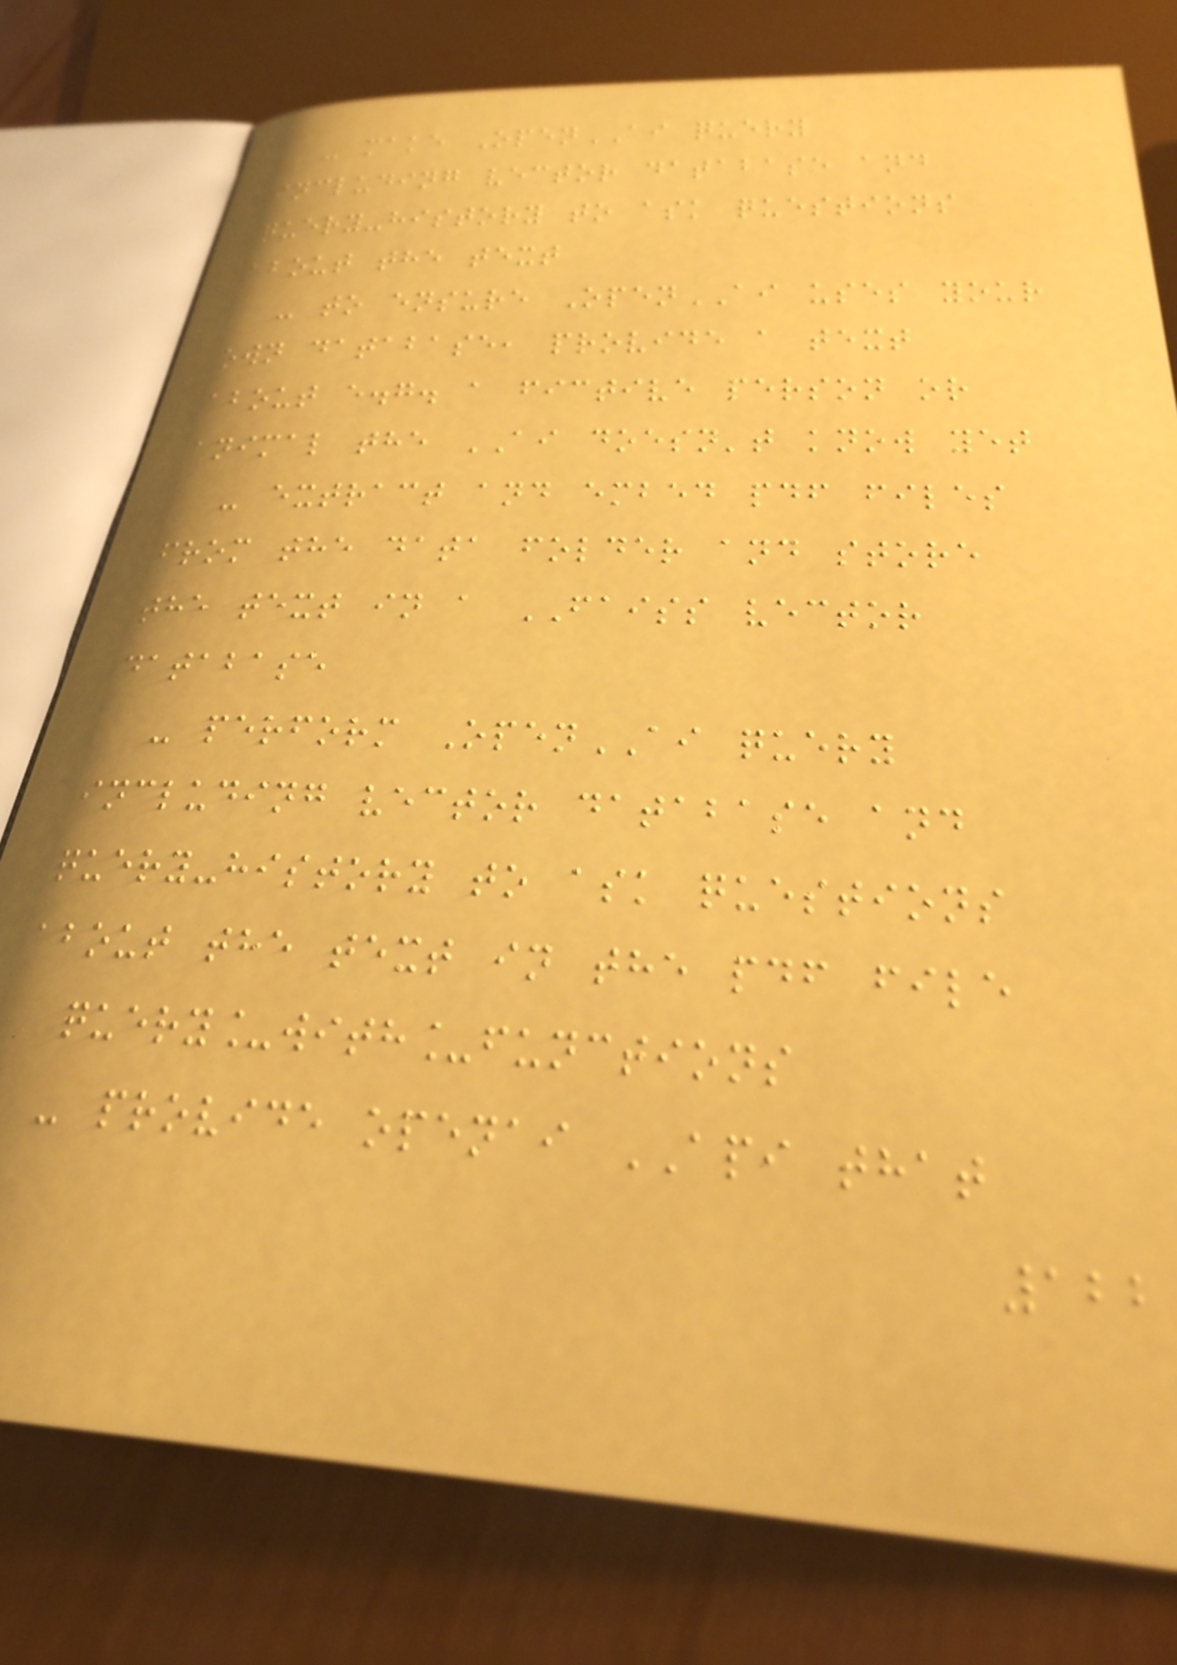- make OpenAI query
including vector database and
query-history to ask questions
about the text
- to ensure OpenAI uses your
own database, provide a text
about e.g. a fictive person or
animal the AI doesn't know yet
- extract and embed pdf files
from the data folder and store
the text in a FAISS vector
database
- perform OpenAI query
including vector database and
query-history to ask questions
about the text in the pdf file
query_with_functions
- provide openai API that
122
